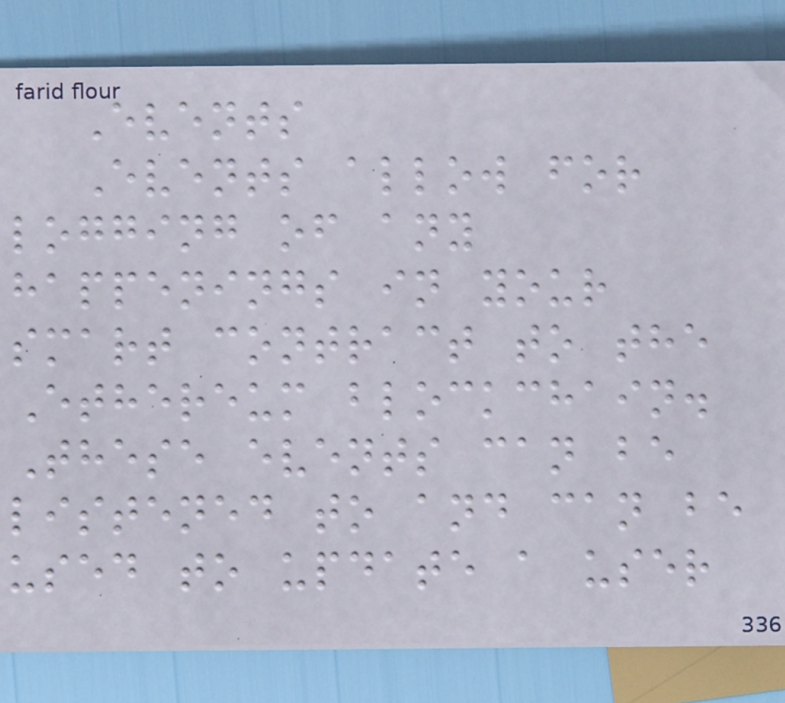Events
Events allow for
logging of any
happenings in your
smart contract to the
Ethereum blockchain.
These events can be
listened to and can be
used to update a user
